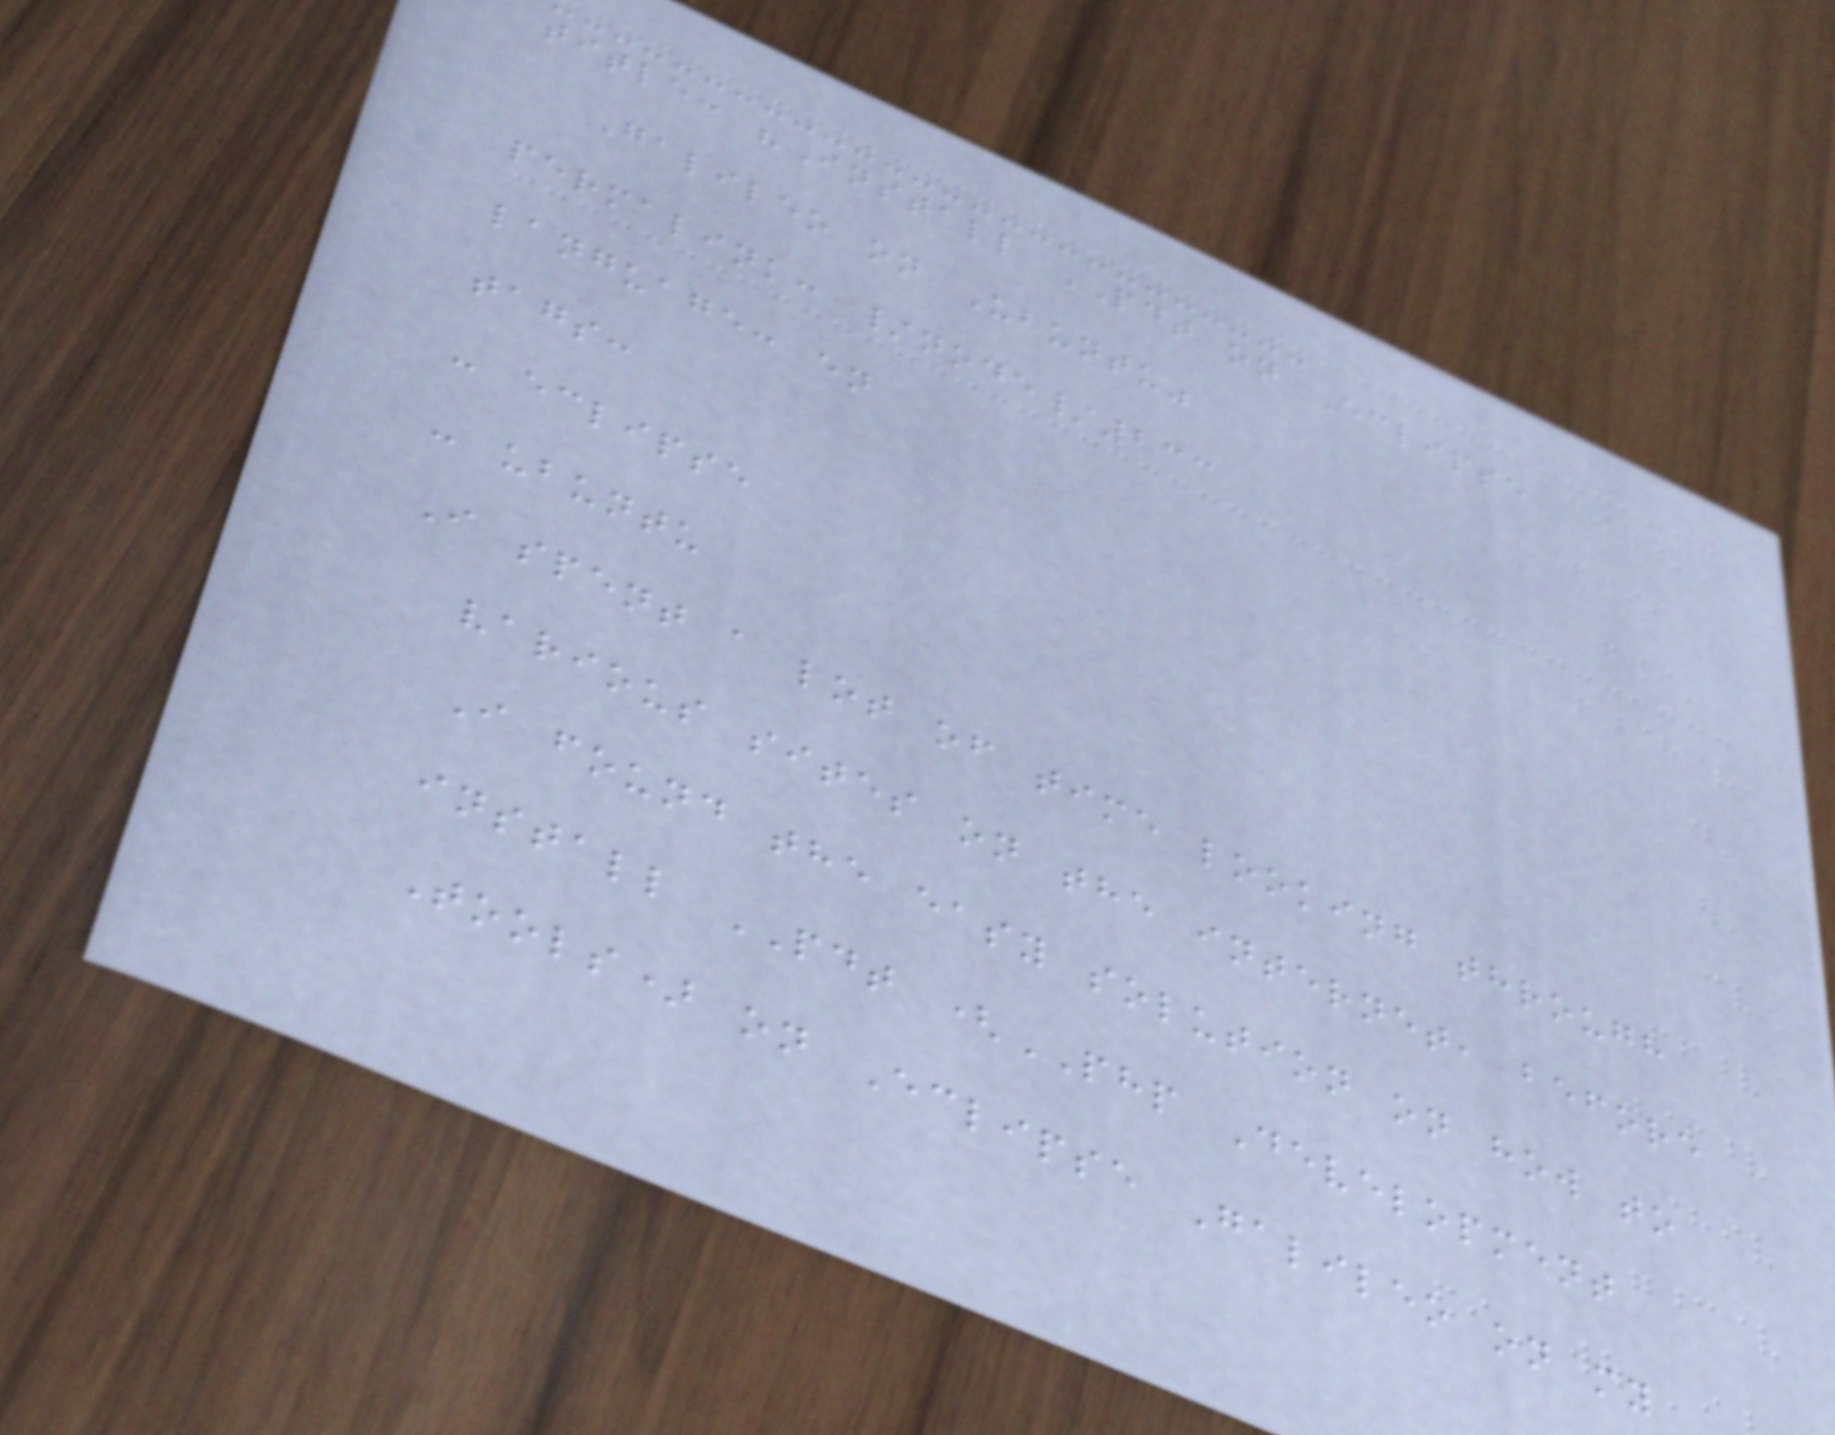title: "Install PDT on Eclipse
Galileo on Ubuntu"
permalink: /node/233
language: en
tags:
- eclipse
- ubuntu
I spent a lot of time looking through
various sites on the internet, before
I found the easy solution on how to
install PDT (PHP Development
Tools) on Eclipse Galileo on my
